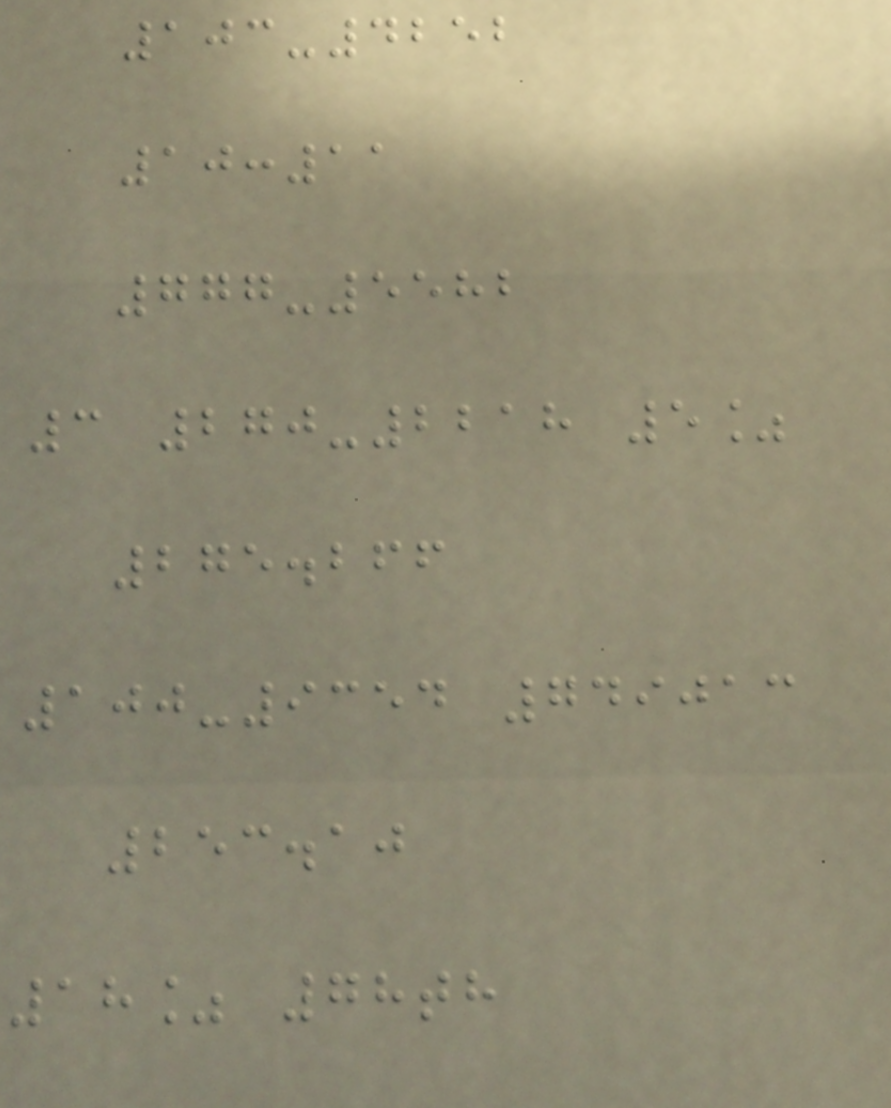103-4252
10:11
777-5582
3 270-2218 5%
275.266
100-9354 749013
253.10
18% 78th
